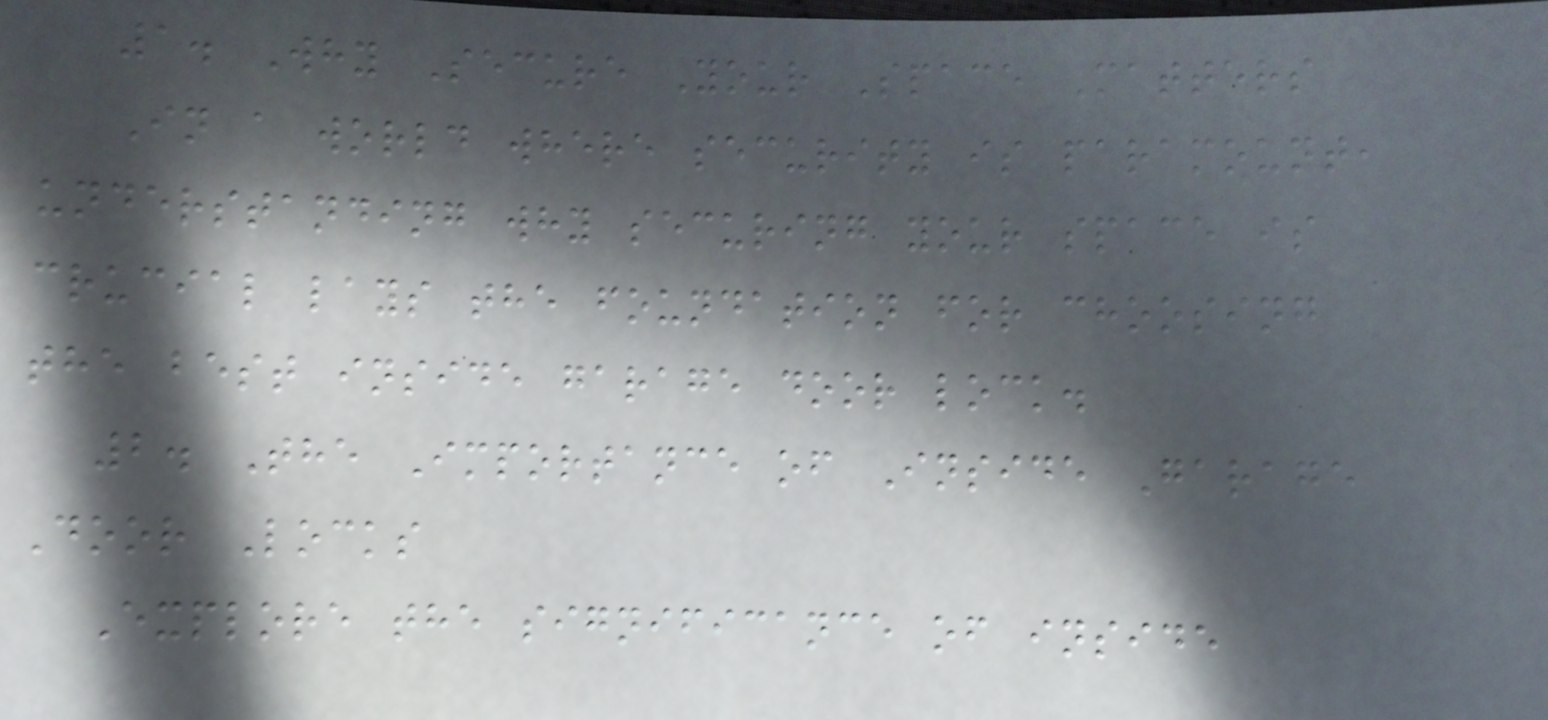1. Why Secure Your Space Matters
In a world where security is paramount,
understanding why securing your space is
crucial lays the foundation for choosing
the best inside garage door lock.
2. The Importance of Inside Garage
Door Locks
Explore the significance of inside
